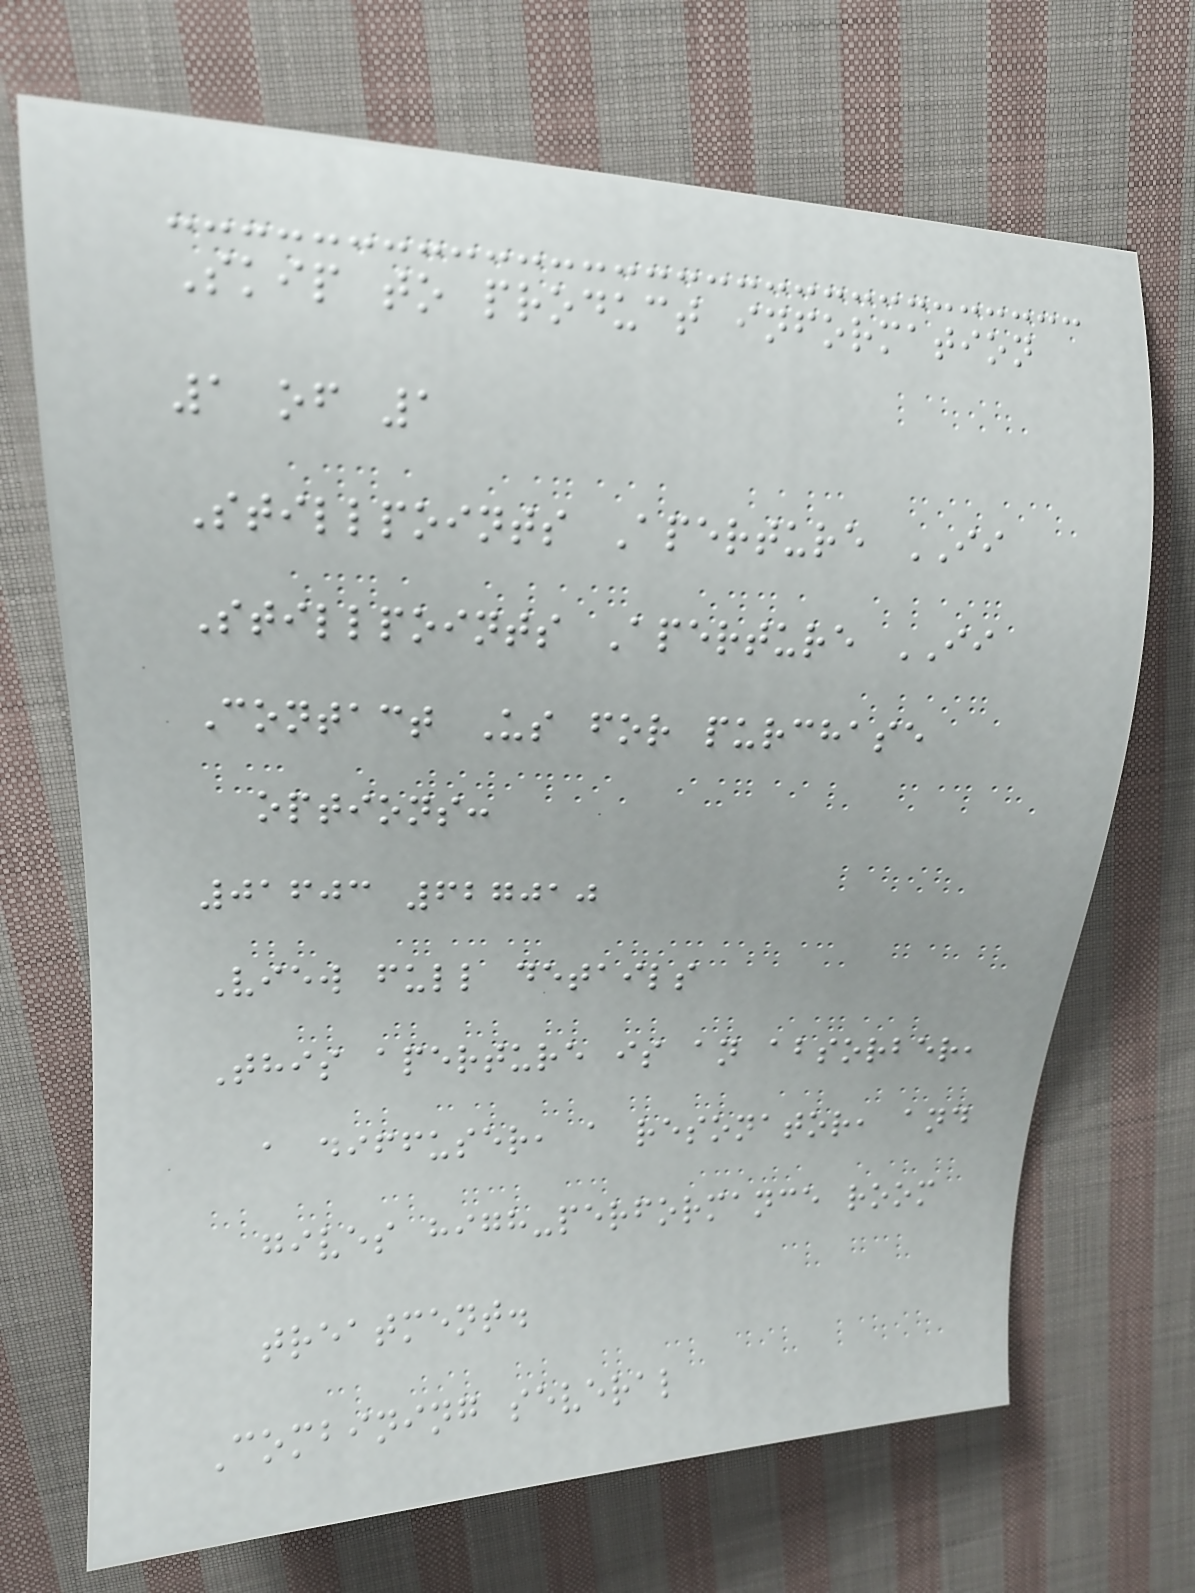Skip to product information
1 of 1
Stillpoints Aperture II
Stillpoints Aperture II
Contact Us for purchase
options:
01603 627010
View full details
This aperture is an absorber,
a diffuser, a resonator, and
gives high-performance room
treatment.
Combining several
